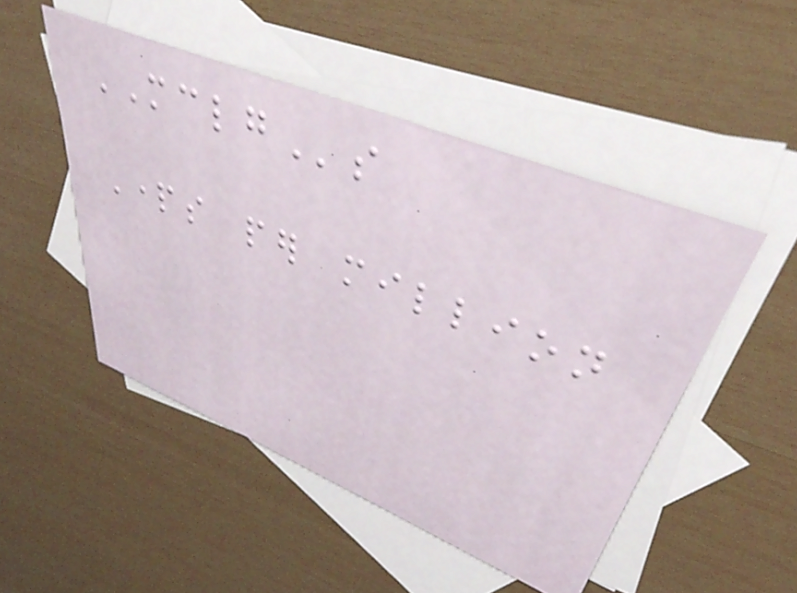MCLGs
Parts per million
